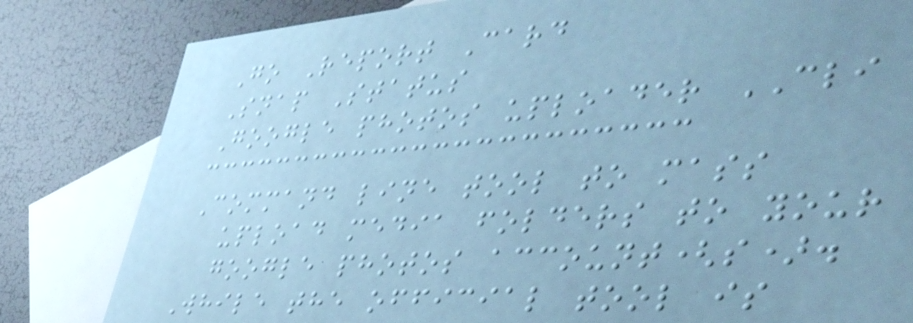Go Report Card
Snap Status
Google photos uploader CLI
Command line tool to mass
upload media folders to your
google photos account(s).
While the official tool is
